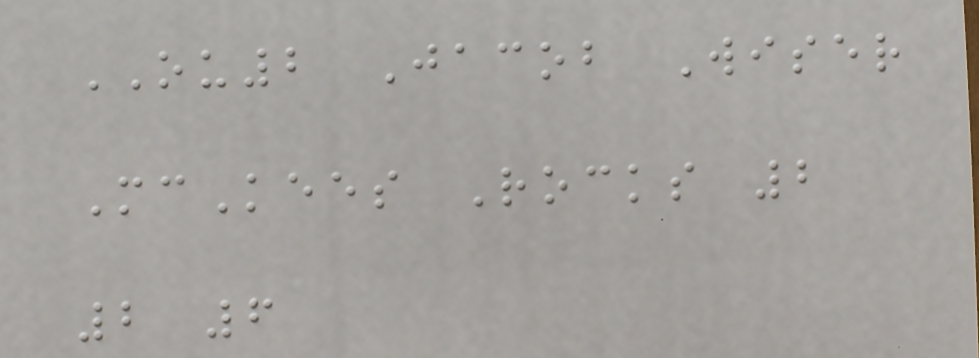OU2 Jacob Wiser
McKees Rocks 2
2 6
